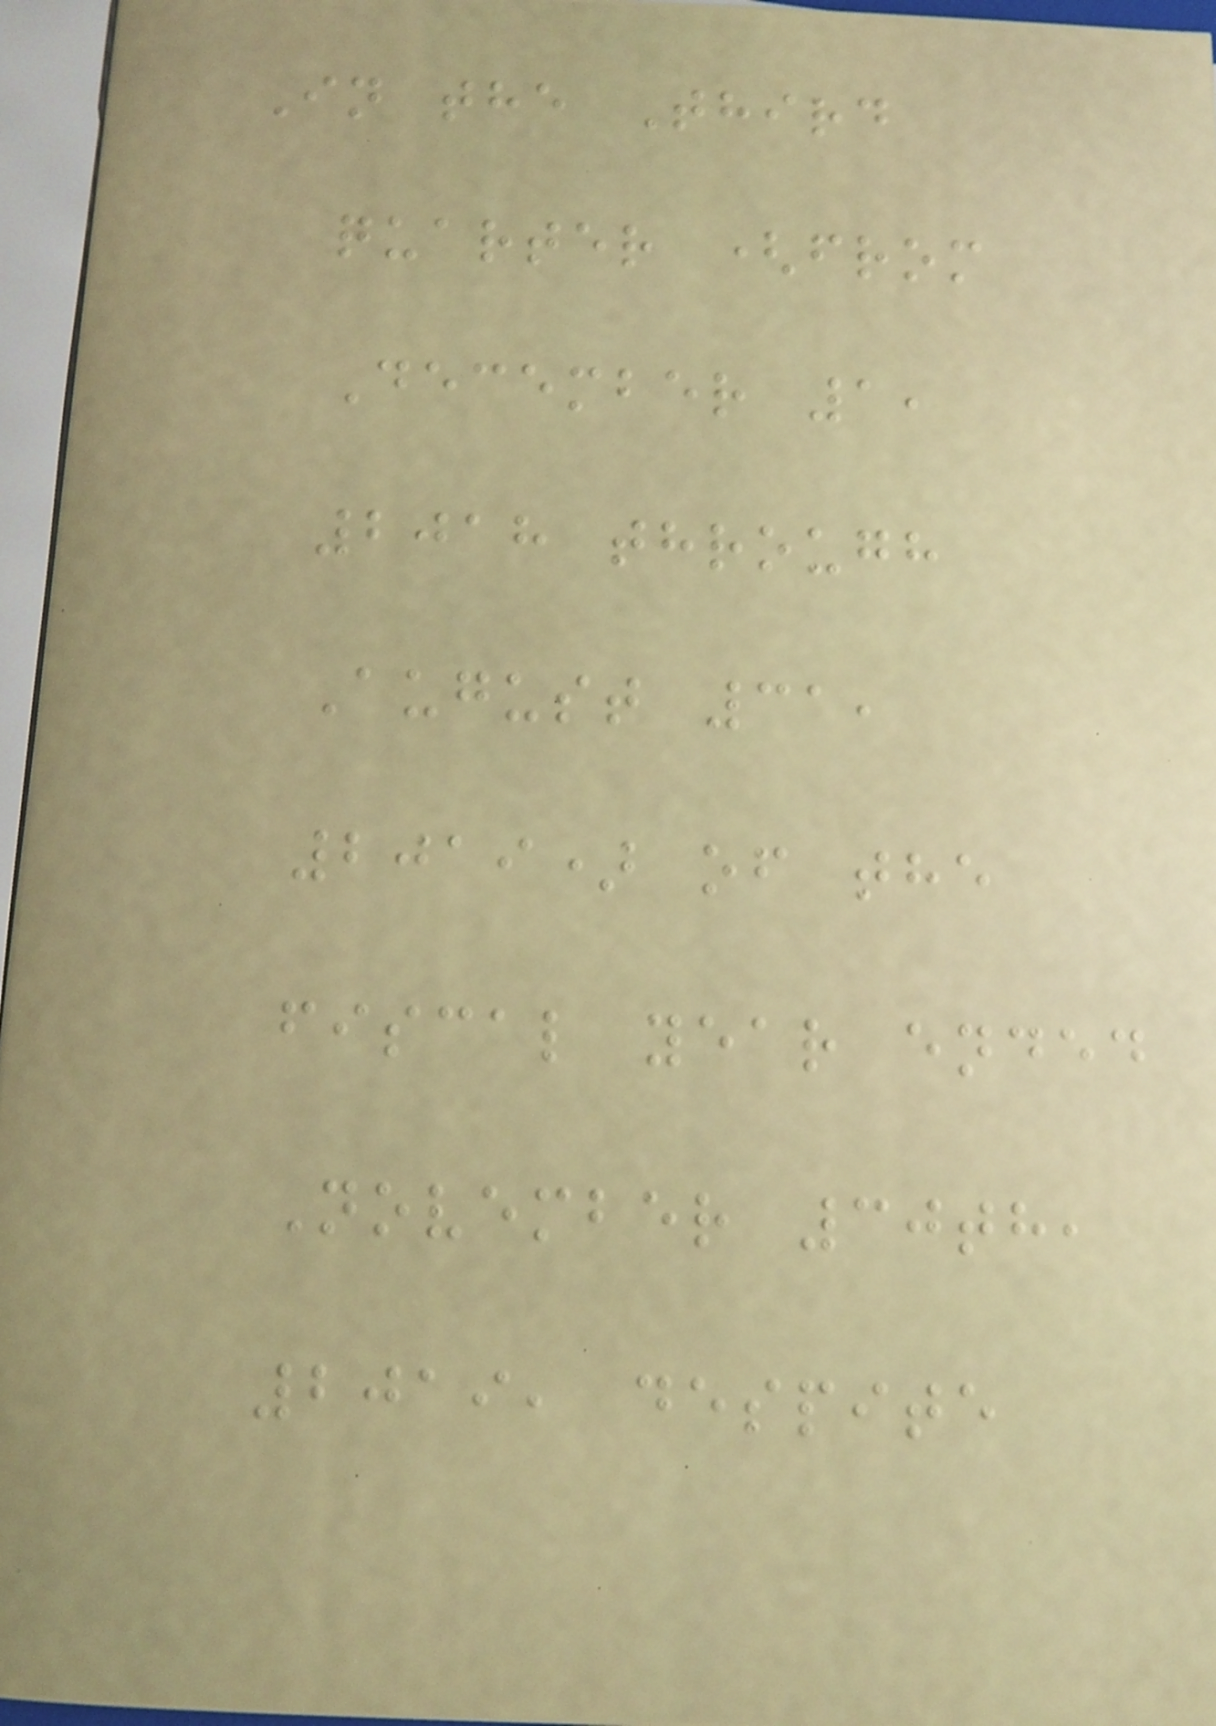In the Third
quarter (from
December 1,
2018 through
August 31,
2019) of the
fiscal year ended
November 30th,
2019, despite
